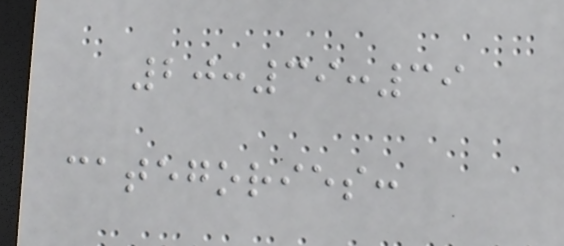20:39:39
categories:
